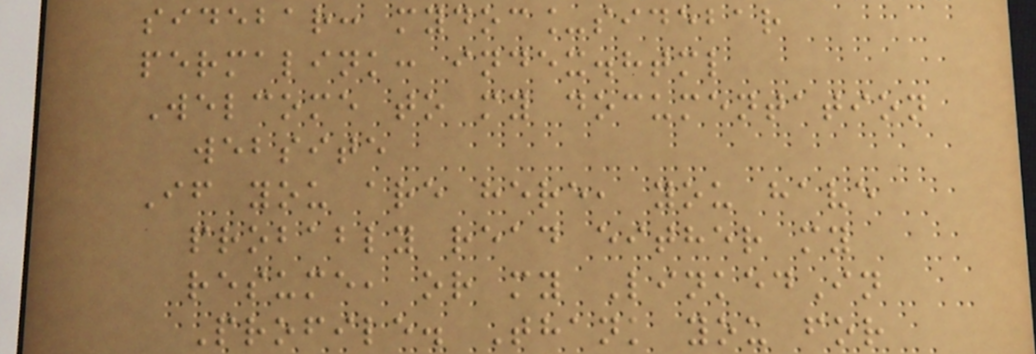sidebar: mydoc_sidebar
permalink: index.html
Welcome to my documentation
website
If you are here, you have
probably read either my
resume, or my LinkedIn
Profile. Thank you for
